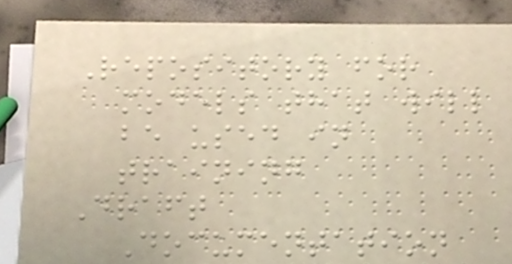Repository for
models that will
be used in
training
Draft
Documentation
